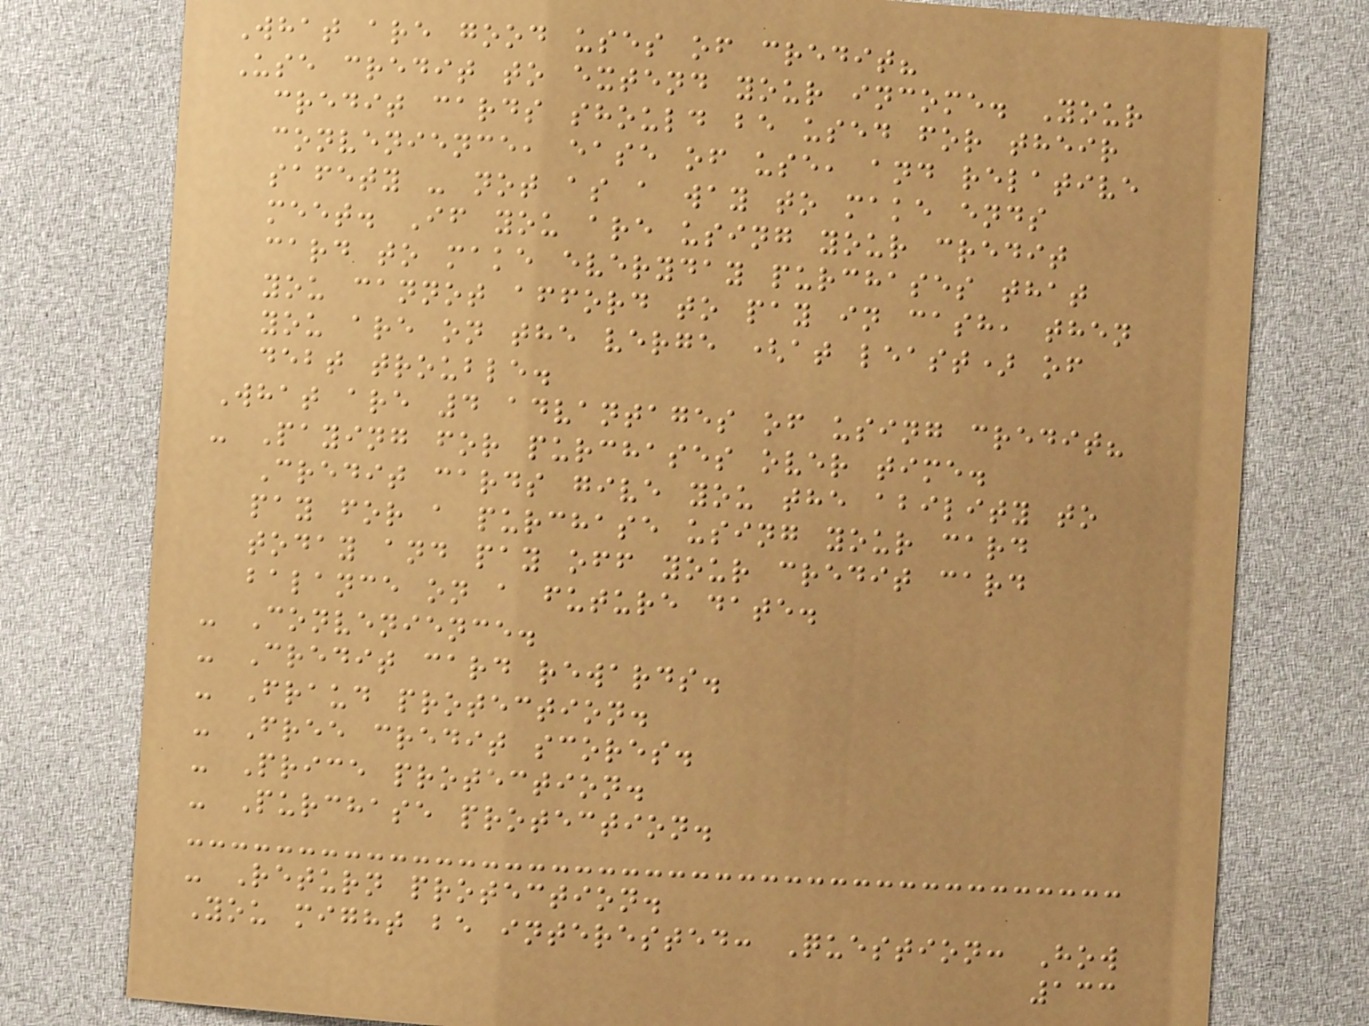What are good uses of credit?
Use credit to extend your income. Your
credit cards should be used for their
convenience, ease of use, and relative
safety - not as a way to make ends
meet. If you are using your credit
card to make everyday purchases that
you cannot afford to pay in cash, then
you are on the verge (at least) of
debt trouble.
What are 4 advantages of using credit?
- Paying for purchases over time.
Credit cards give you the ability to
pay for a purchase using your card
today and pay off your credit card
balance on a future date.
- Convenience.
- Credit card rewards.
- Fraud protection.
- Free credit scores.
- Price protection.
- Purchase protection.
- Return protection.
You might be interested: Question: How
133
